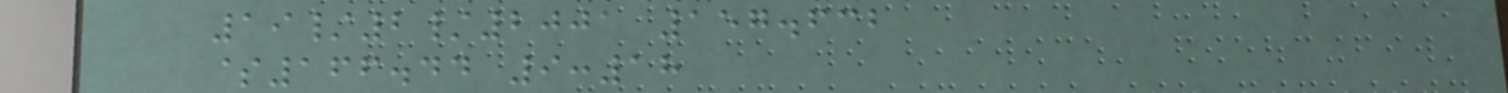19/2/2001 157.632
$166.44 9:18
